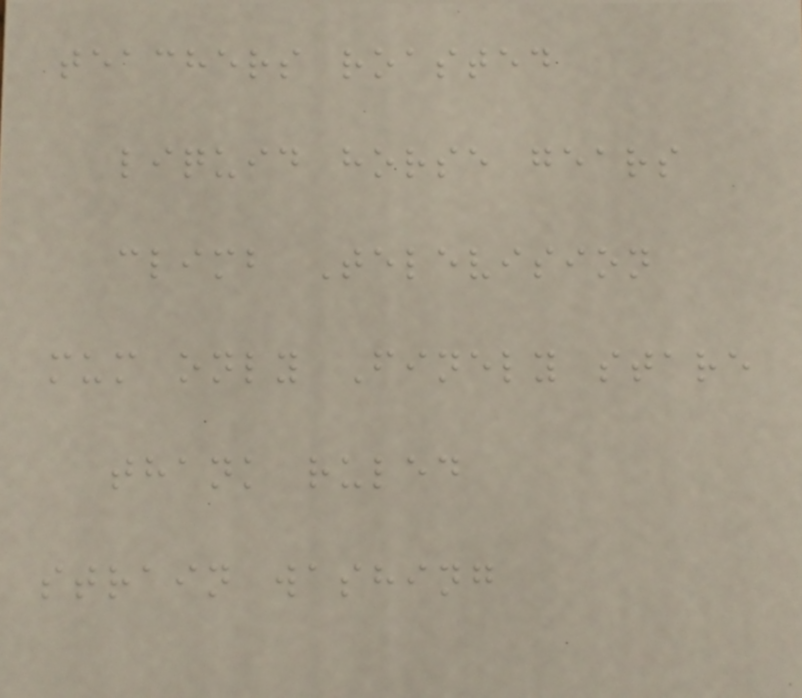teachers roasted
liquid horse gears
climb Television
mum only Finely stare
thank ruled
strain washing
